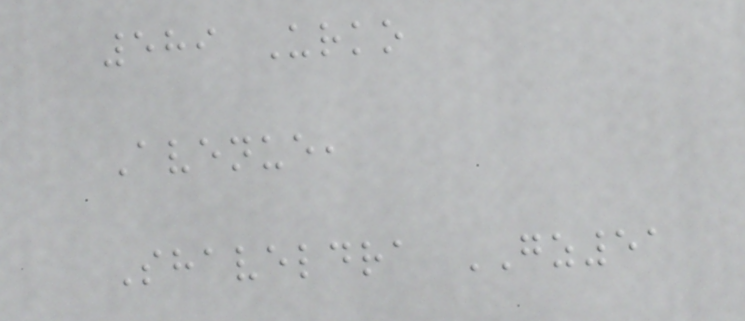589 Urko
Avenue,
Shaveldra GZ51
